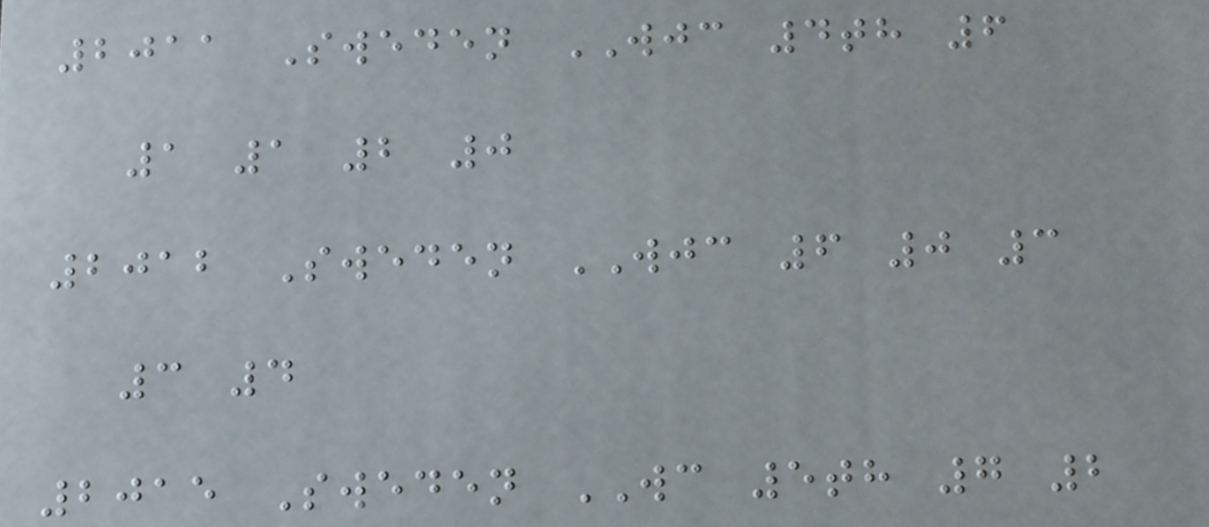2011 Sweden WJC 4th 6
1 1 2 0
2012 Sweden WJC 6 0 3
3 4
2015 Sweden WC 5th 7 2
